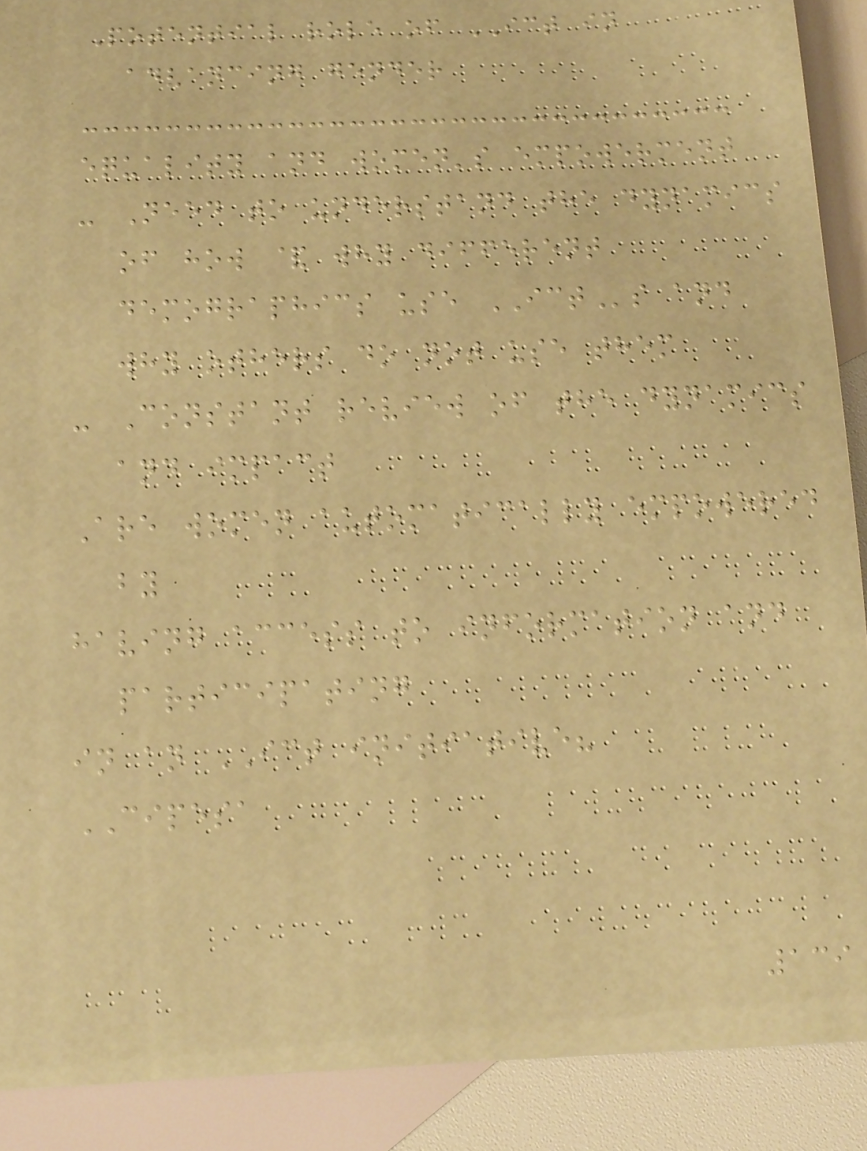Potential role of ICT in
advancing gender
equality and women's empowerment
- Need to understand the dynamics
of how & why different
demographics use ICTs and
why others do not use them
- Constant review of the dynamics
and impact
Are women automatically empowered
by
having access to information and
participating
in an ICT initiative?
CIPESA
139
